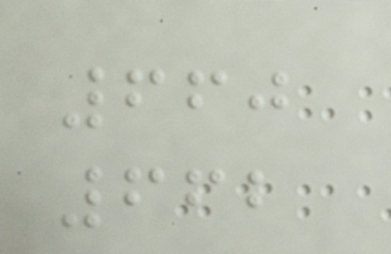660
662
